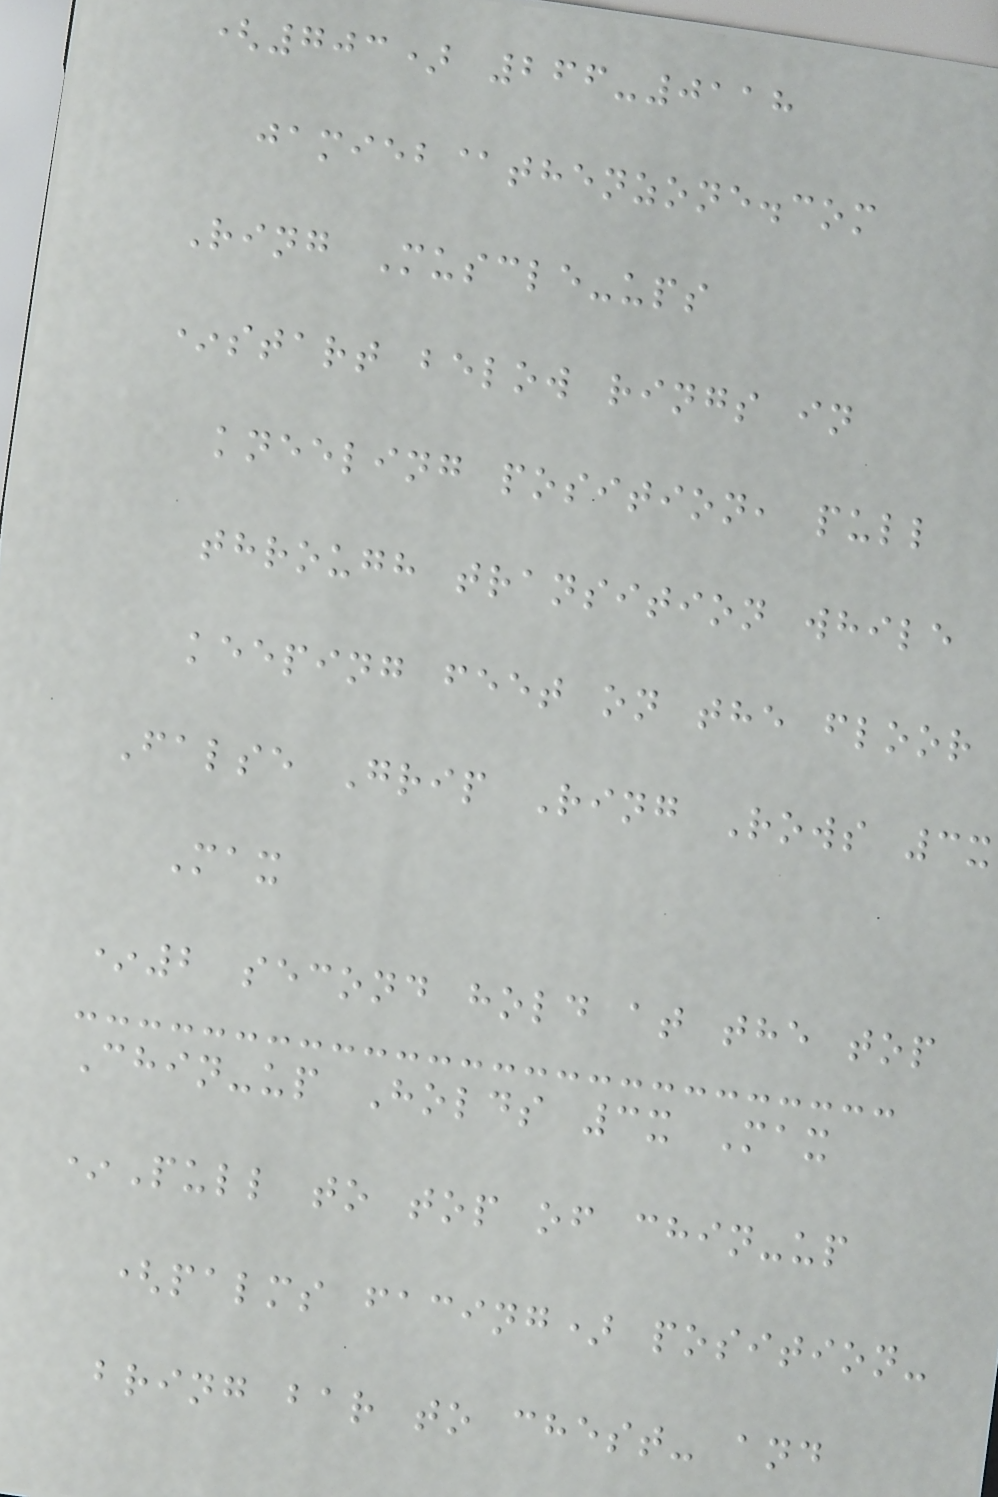(703) 266-0118
jamieb@thenzone.com
Ring Muscle-ups
*start below rings in
kneeling position, pull
through transition while
keeping feet on the floor
False Grip Ring Rows 3x
Max
*2 second hold at the top
Chin-up Holds 3x Max
*Pull to top of chin-up
(palms facing) position-
bring bar to chest- and
